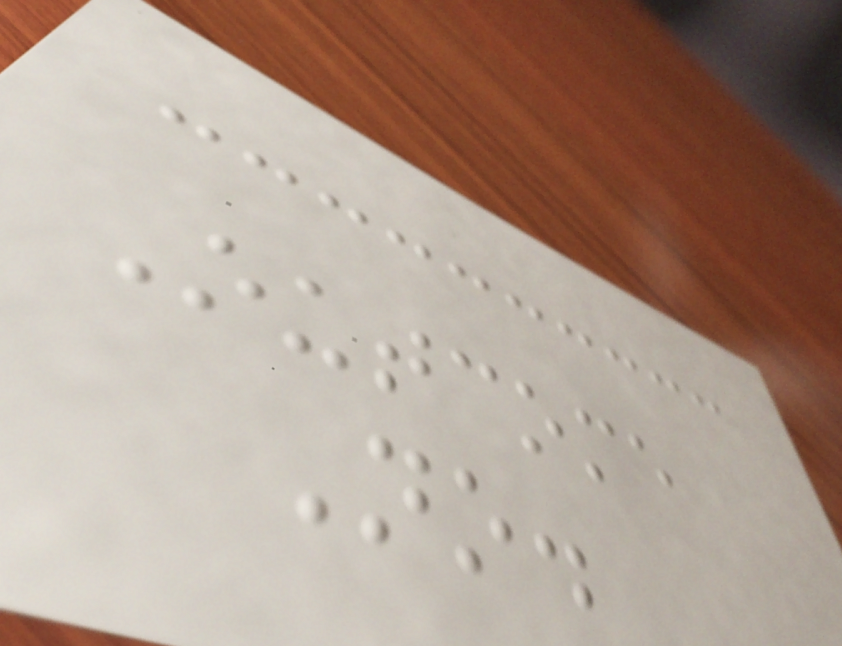Outcome
No.
